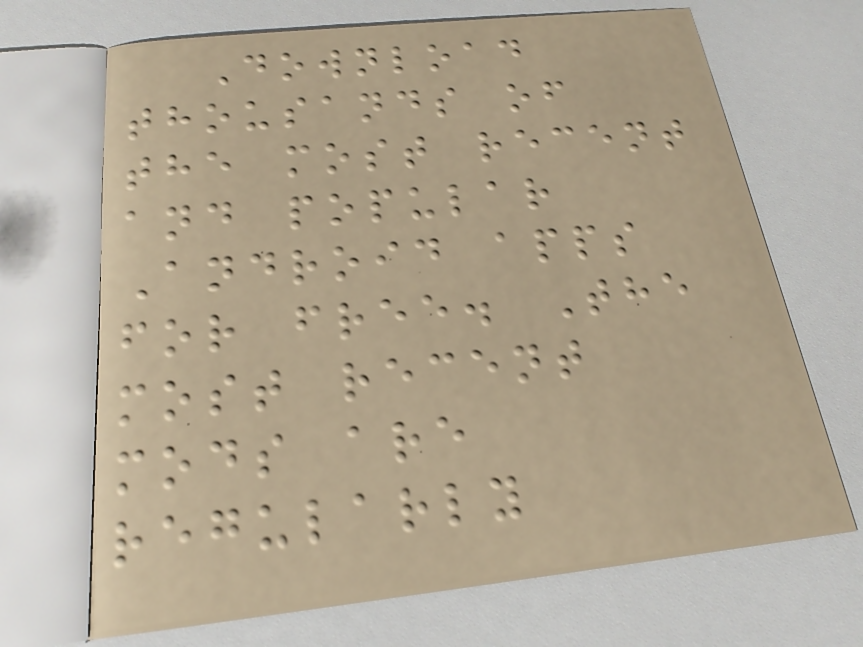Download
thousands of
the most recent
and popular
Android apps
for free. The
most recent
mods are
regularly
